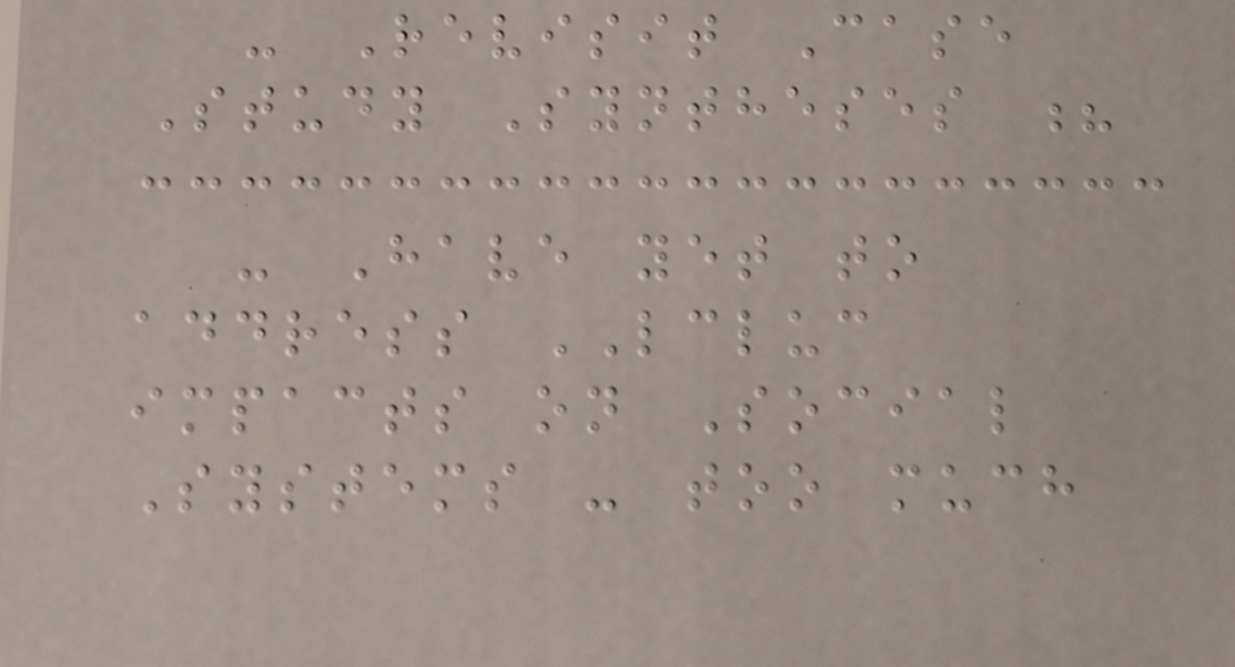- Revisit Case
Study Syntheses ?
- Have yet to
address LCLUC
impacts on Social
Systems - too much
